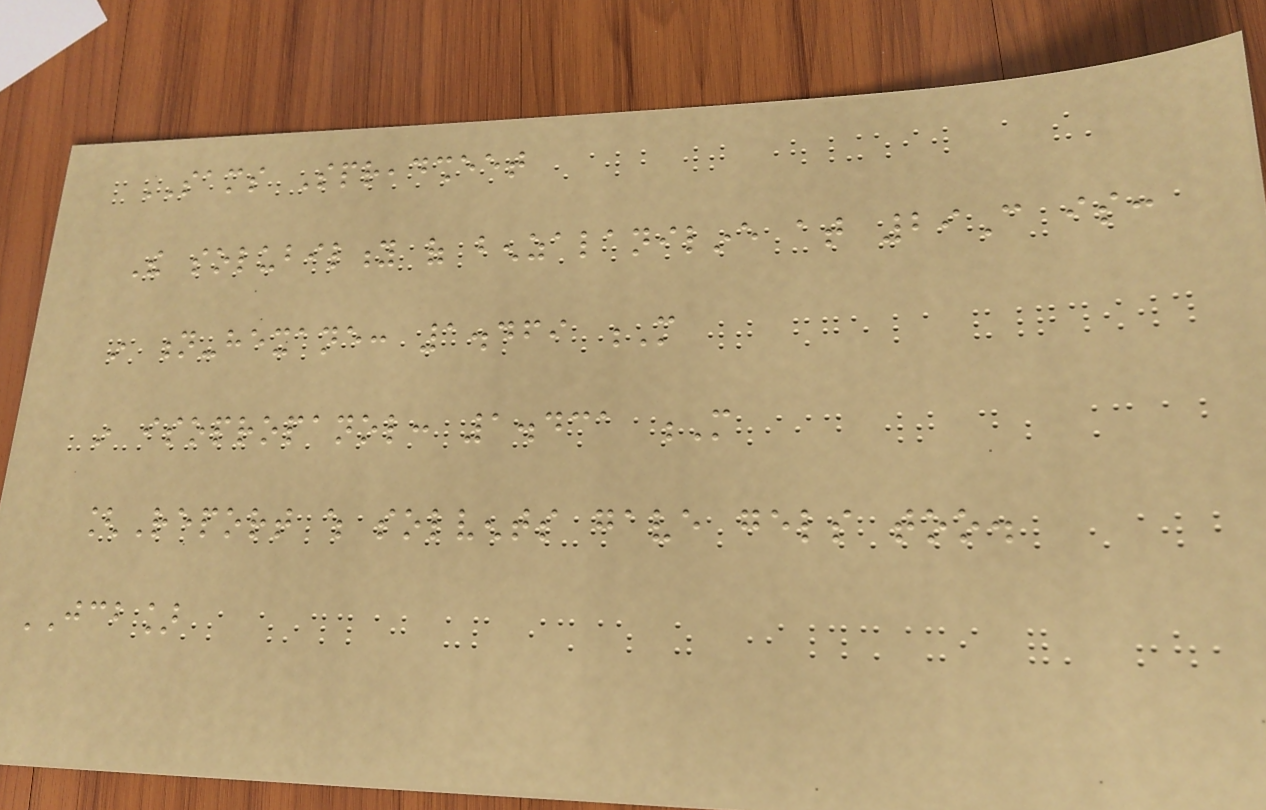SAMS Spreadsheet
The solubility of benzalaniline at 29C is:
in n-hexane: 1.469 M
in isopropanol: 1.431 M
[Report which solvents gave gels too.
JCB]
